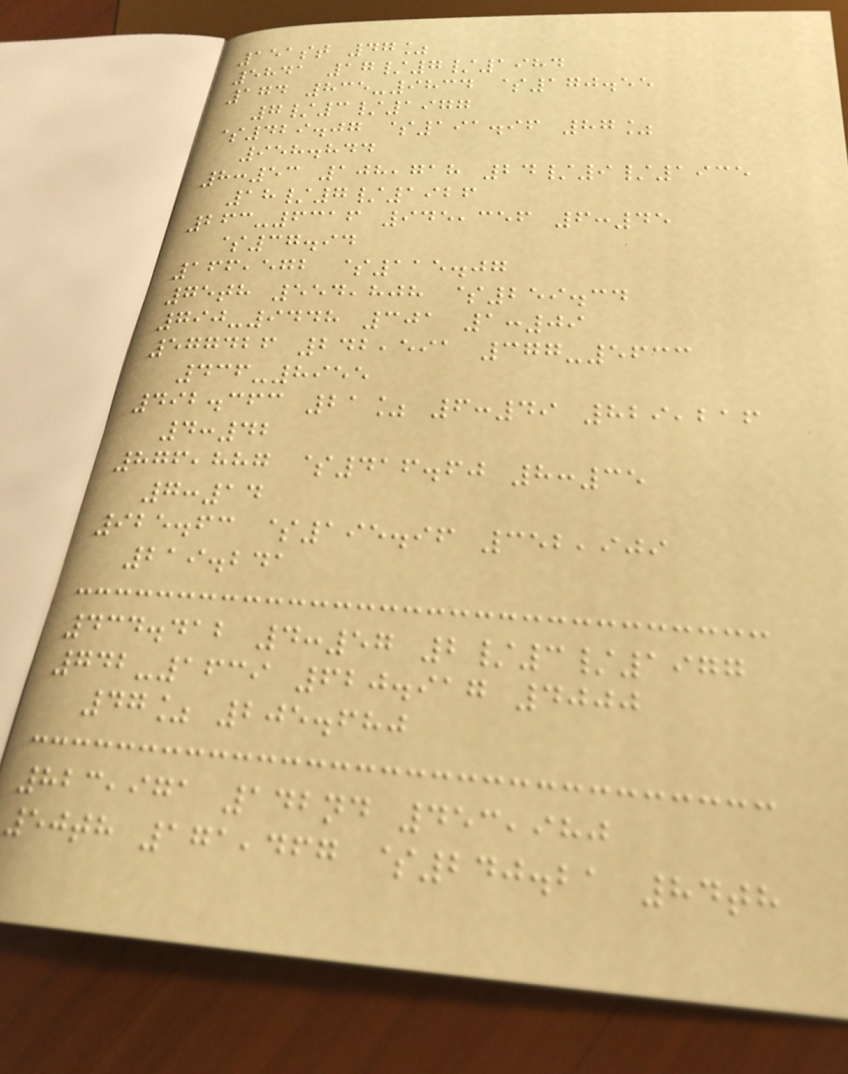151st 47%
5841 17/7/1984
174 835-9834 $170.55
7/3/1977
$429.07 $191.96 87%
958.844
8:53 108,718 24/9/1935
18/7/1926
263-6316 945,356 6:45
$37.94
166,572 $115.07
75th 554,808 $259.34
790-9448 301 1:09
577426 242,591 377-5633
436-8955
492.363 21% 6:49 829,216
4:42
876,887 $416.60 8:35
7:14
925.63 $195.96 352,909
219.241
434.412 4:57 2/3/1977
742-1639 620.917 4000
47% 205.680
823,971 142nd 453,980
50th 171,467 $240.21 84th
